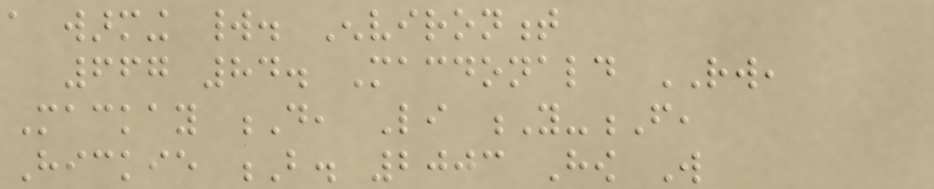a warming world. Environment
667 84. Macdonald RW,
Mackay D, Li Y-F,
Hickie B. 2003 How Will
